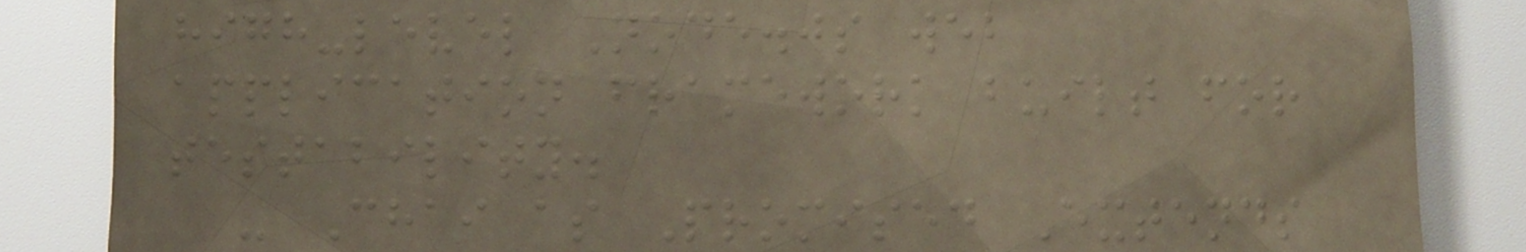high-level Node.js web
application framework built for
testability.
- Chai as Promised Extends
